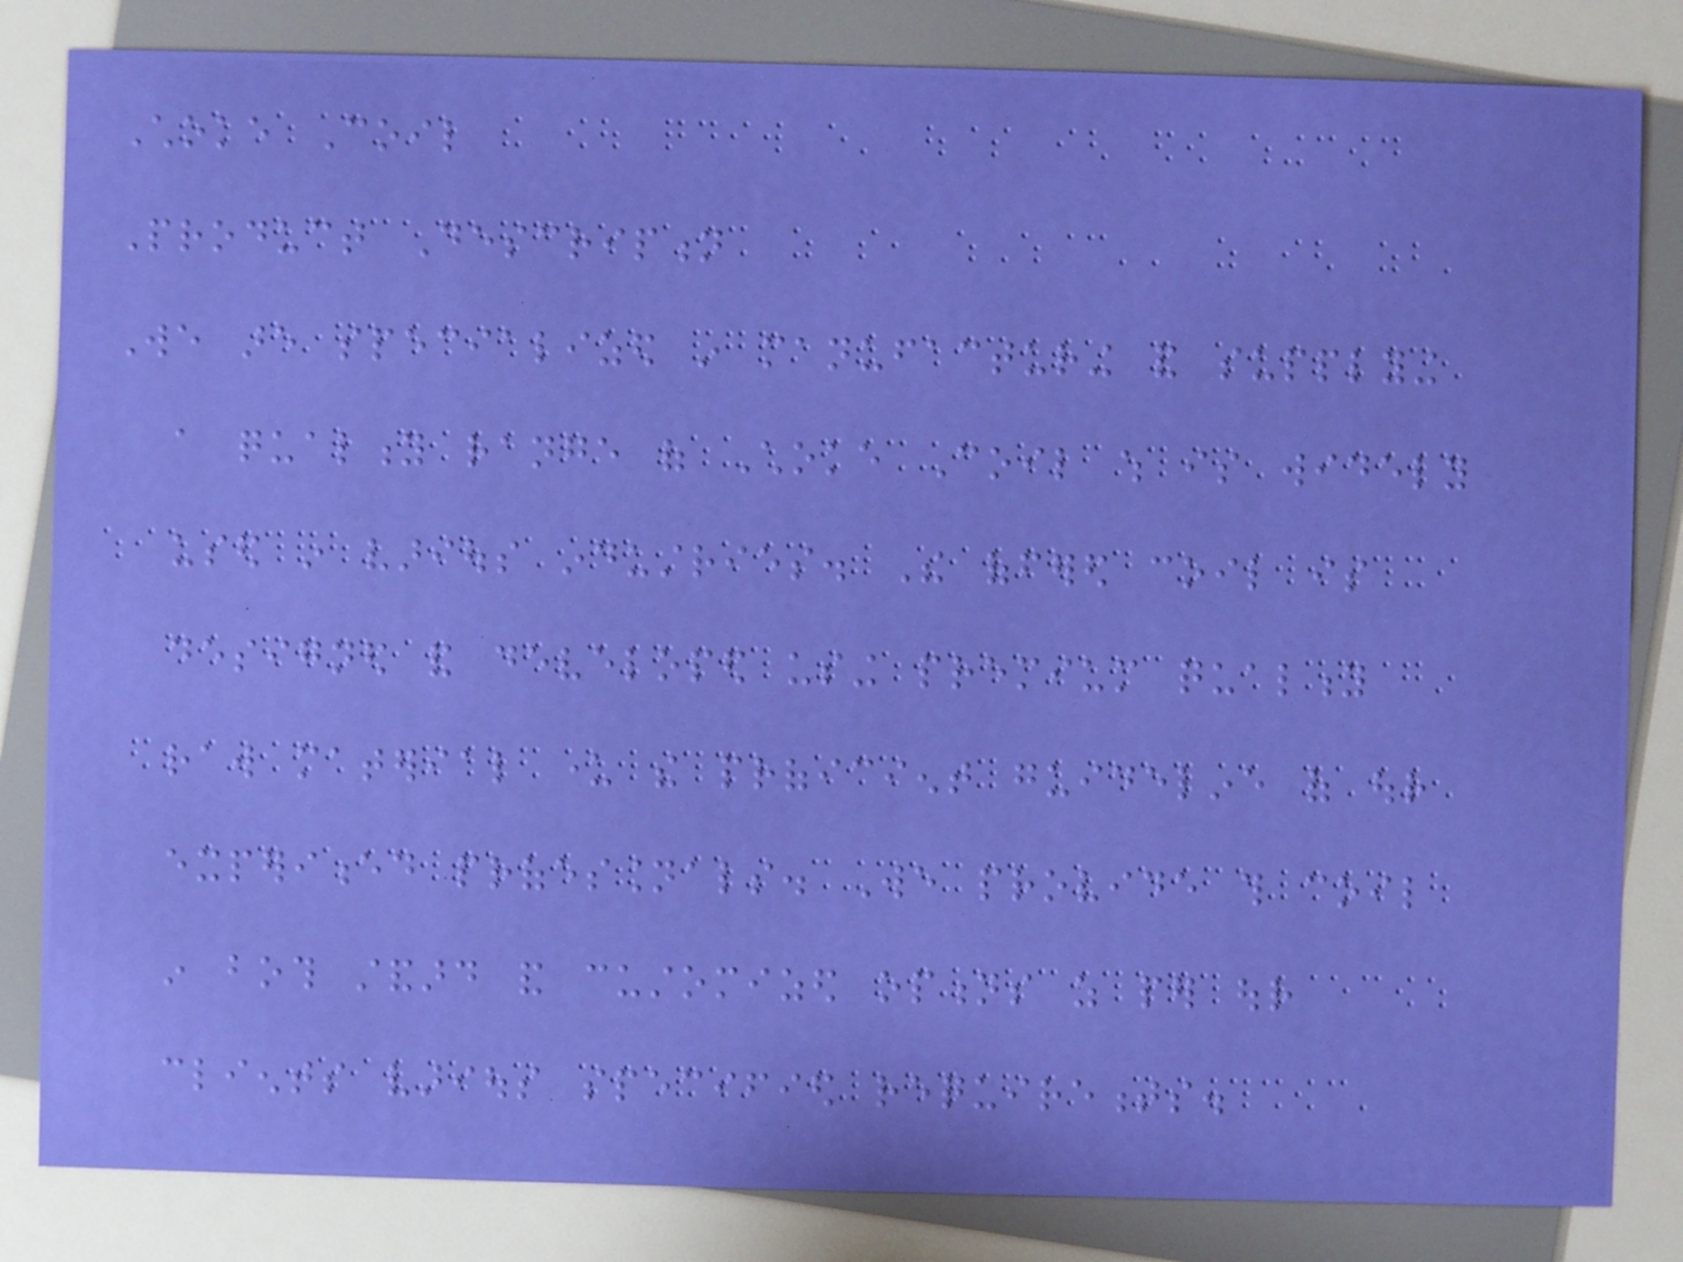Choke Coil
Product Description
We are specialized in manufacturing and supplying
a quality range of Choke Coil which is widely
used in various industries. The offered coil is
designed and developed using premium quality
raw material under the proficient guideline of our
experienced professionals. We provide this coil
in both standard and customized options as per our
clients various specified requirements.
